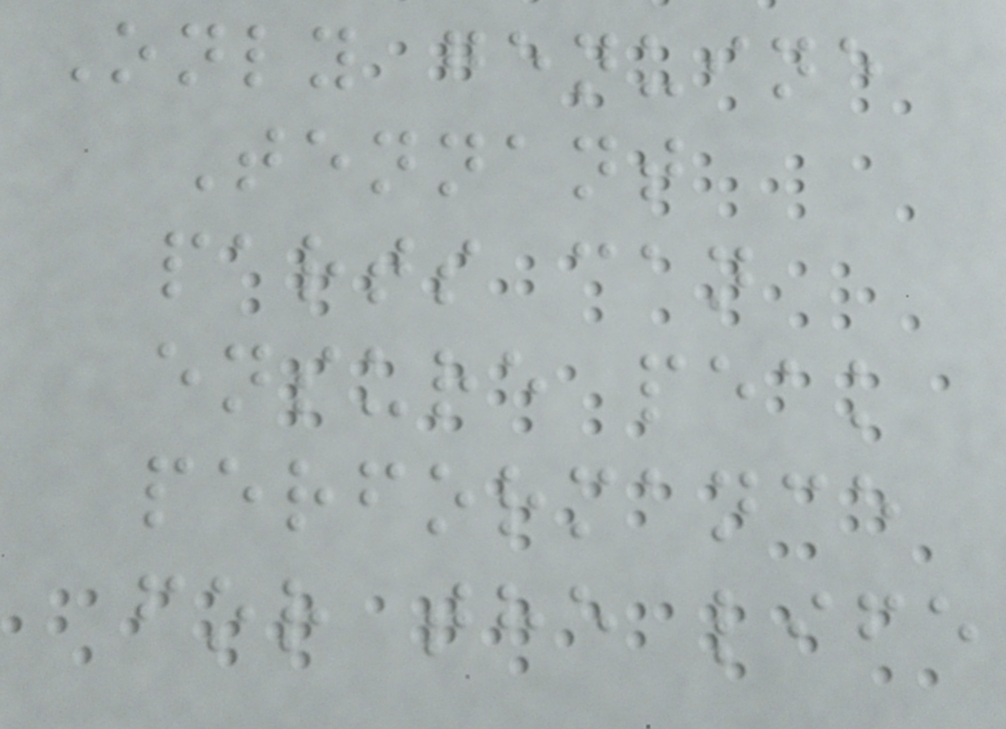Only genuine
Tennant
parts can
ensure peak
performance
for the life
